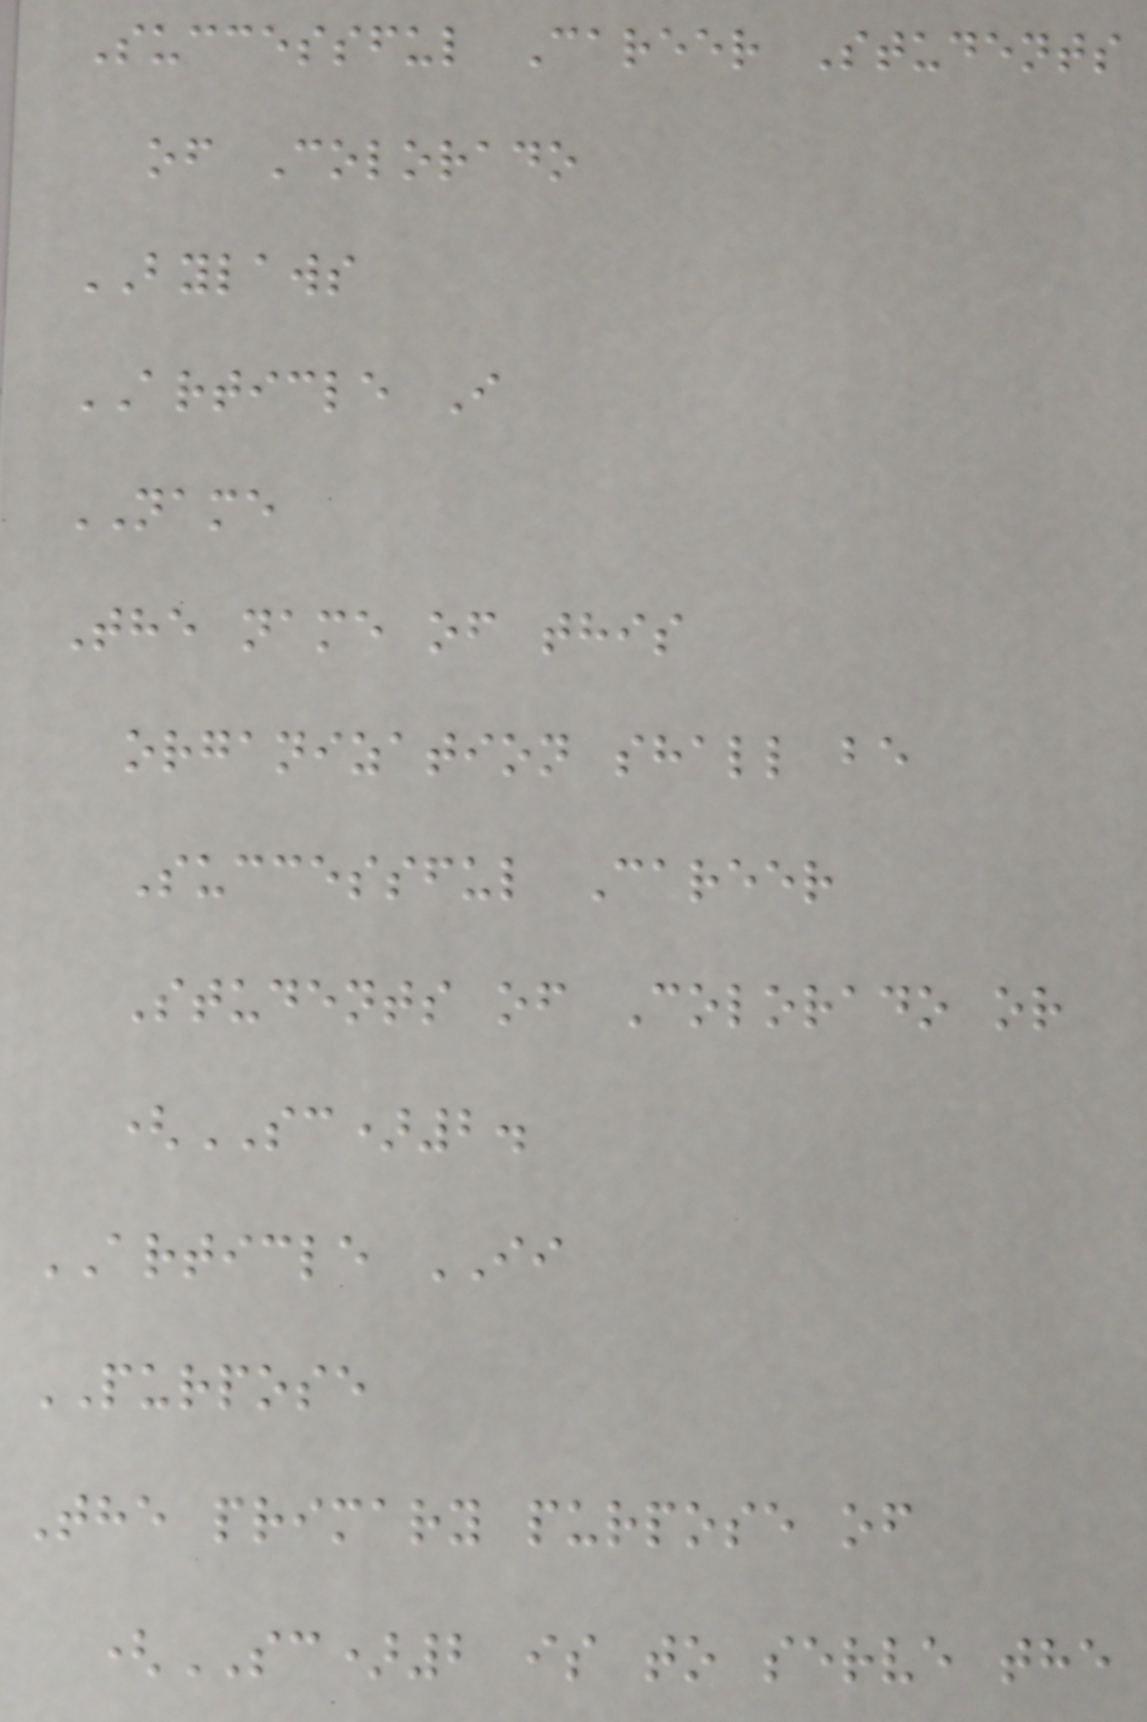Successful Career Students
of Colorado
BYLAWS
ARTICLE I
NAME
The name of this
organization shall be
Successful Career
Students of Colorado or
(SC)2.
ARTICLE II
PURPOSE
The primary purpose of
(SC)2 is to serve the
